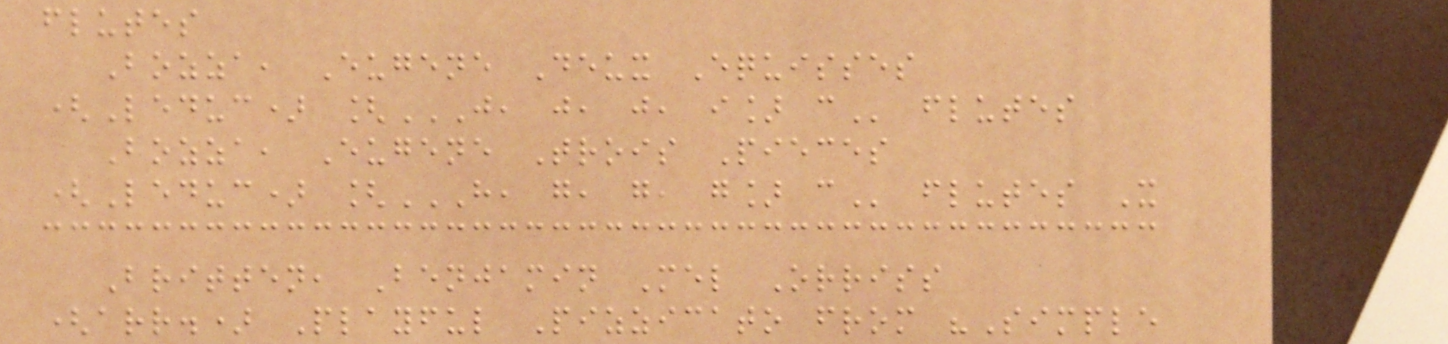flutes
Bozza, Eugene Deux Equisses
(Leduc) [J, J, J, I] C flutes
Bozza, Eugene Trois Pieces
(Leduc) [H, G, G, G] C flutes X
Britten, Benjamin Mel Orriss
(arr.) Playful Pizzicato from "Simple
